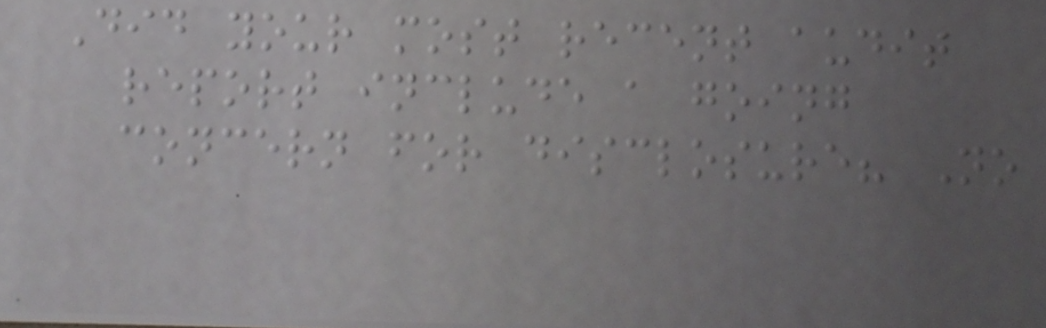Did your most recent audit
report include a going
concern for disclosure? No
